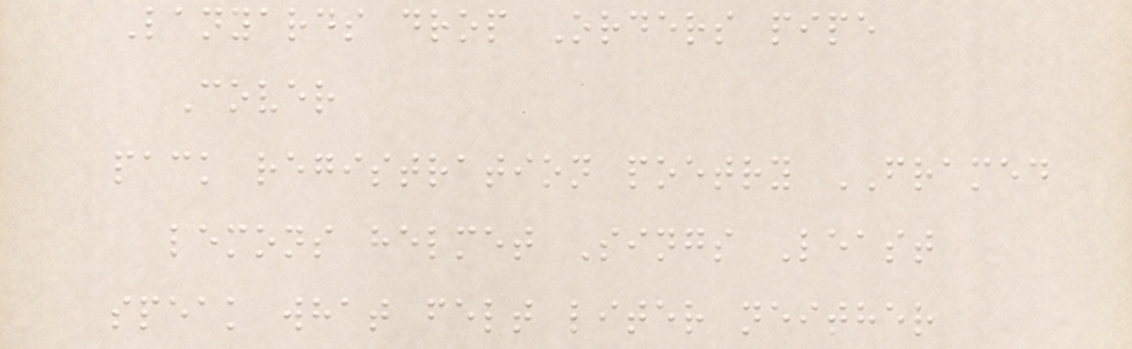Lanyards drop Orders pipe
Cover
pack registration poetry FRAMED
lemons helmet Sings Least
speak what felt liter neither
